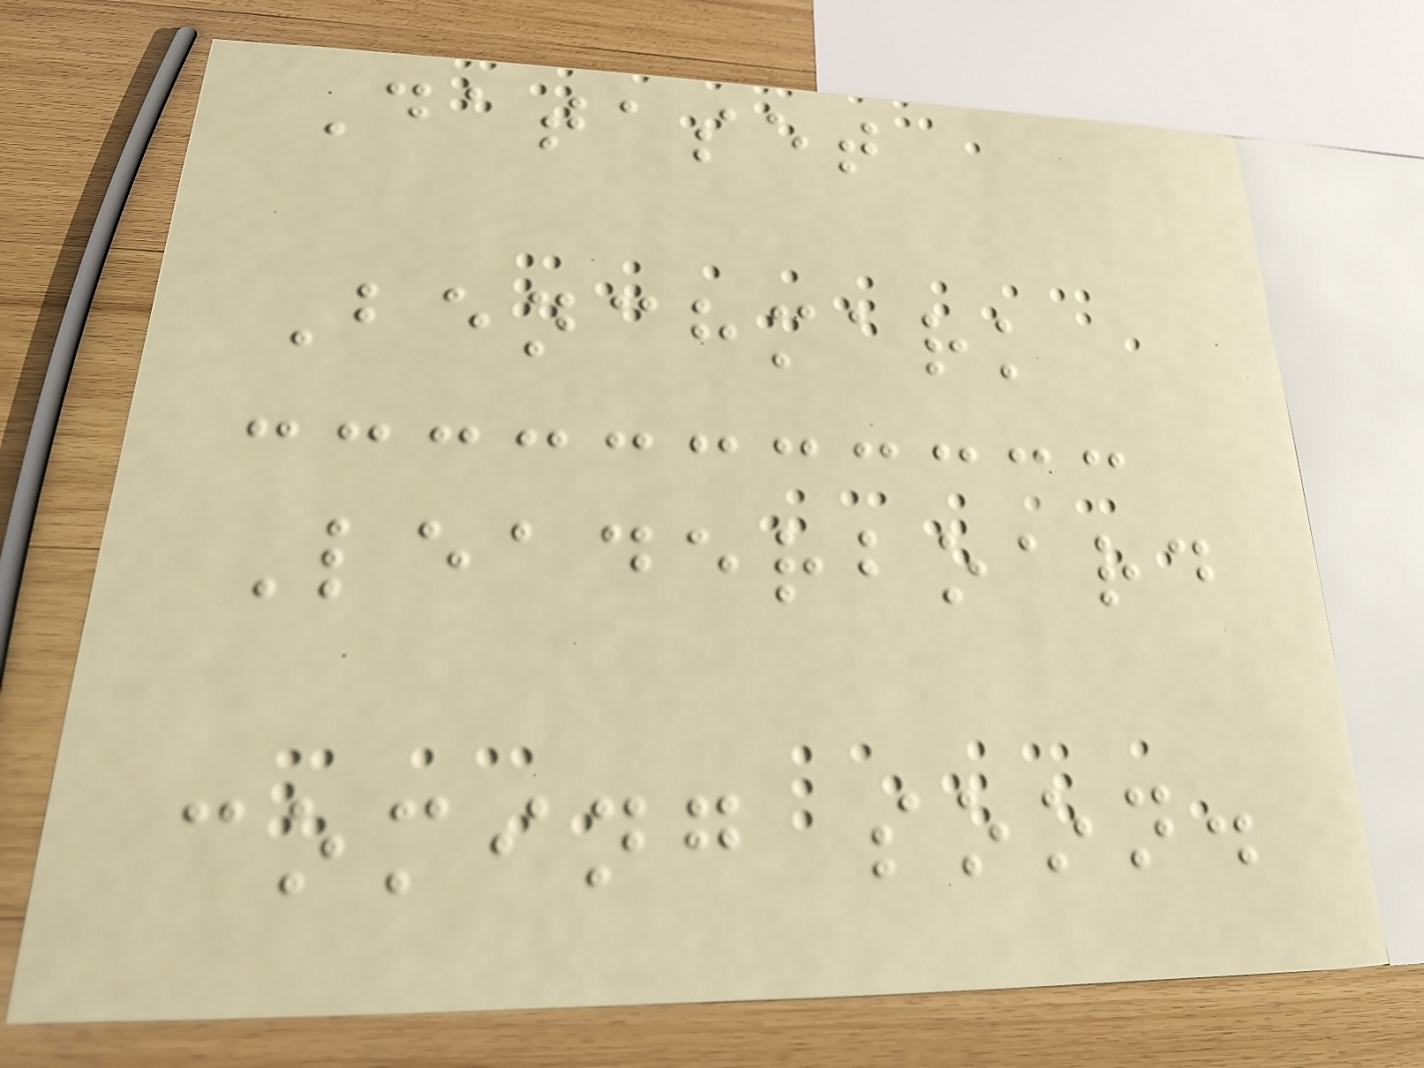Dataset
Benchmark
Leaderboard
coming soon.
